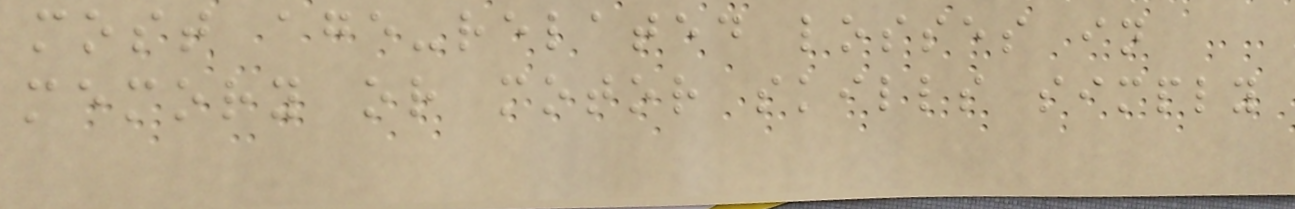most age-related losses in
memory or motor skills simply
